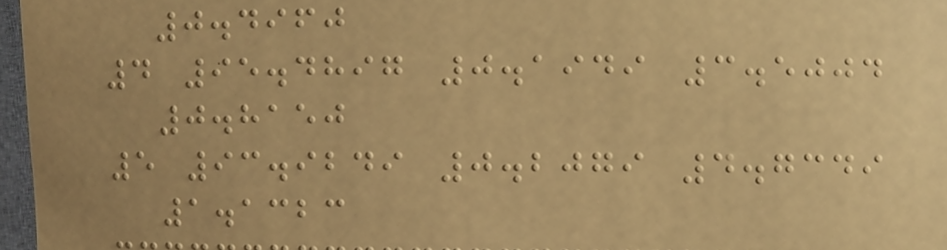0.4960
4 95.4897 0.1949 3.5004
0.8150
5 93.9249 0.2079 4.7349
1.1323
